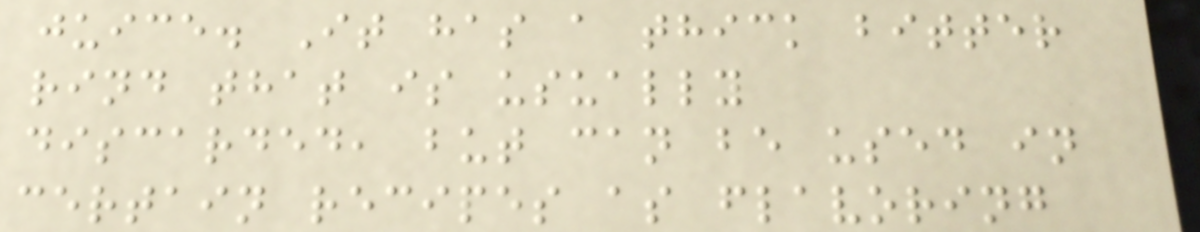juice. It has a thick bitter
rind that is usually
discarded, but can be used in
certain recipes as flavoring
